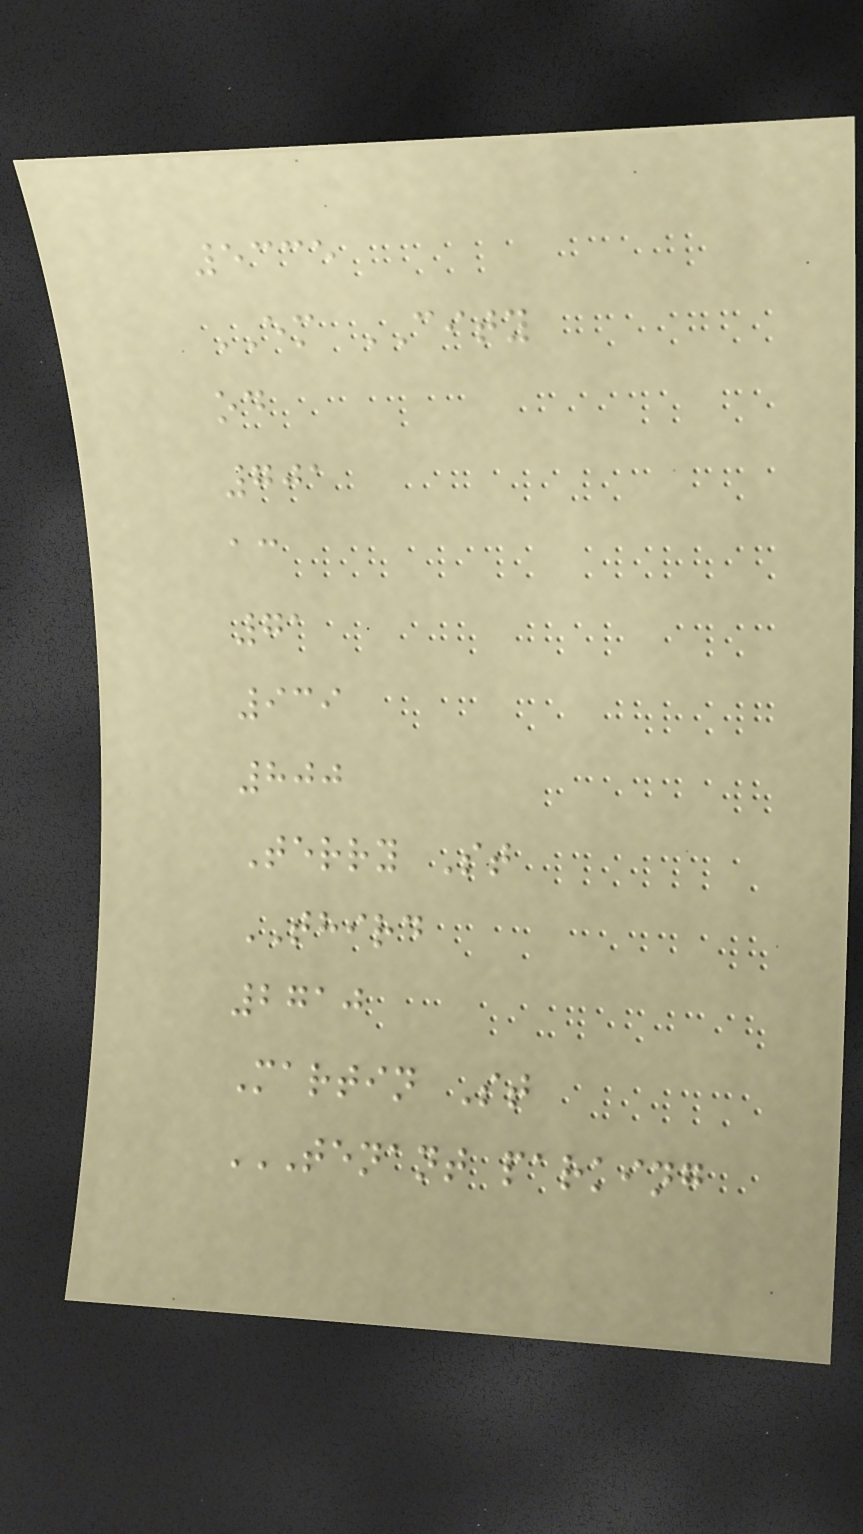5335
EM CITY
od
701
ac
71
939
800
Terry St
THIRD
2710
Martin St
TENANT PARKING
